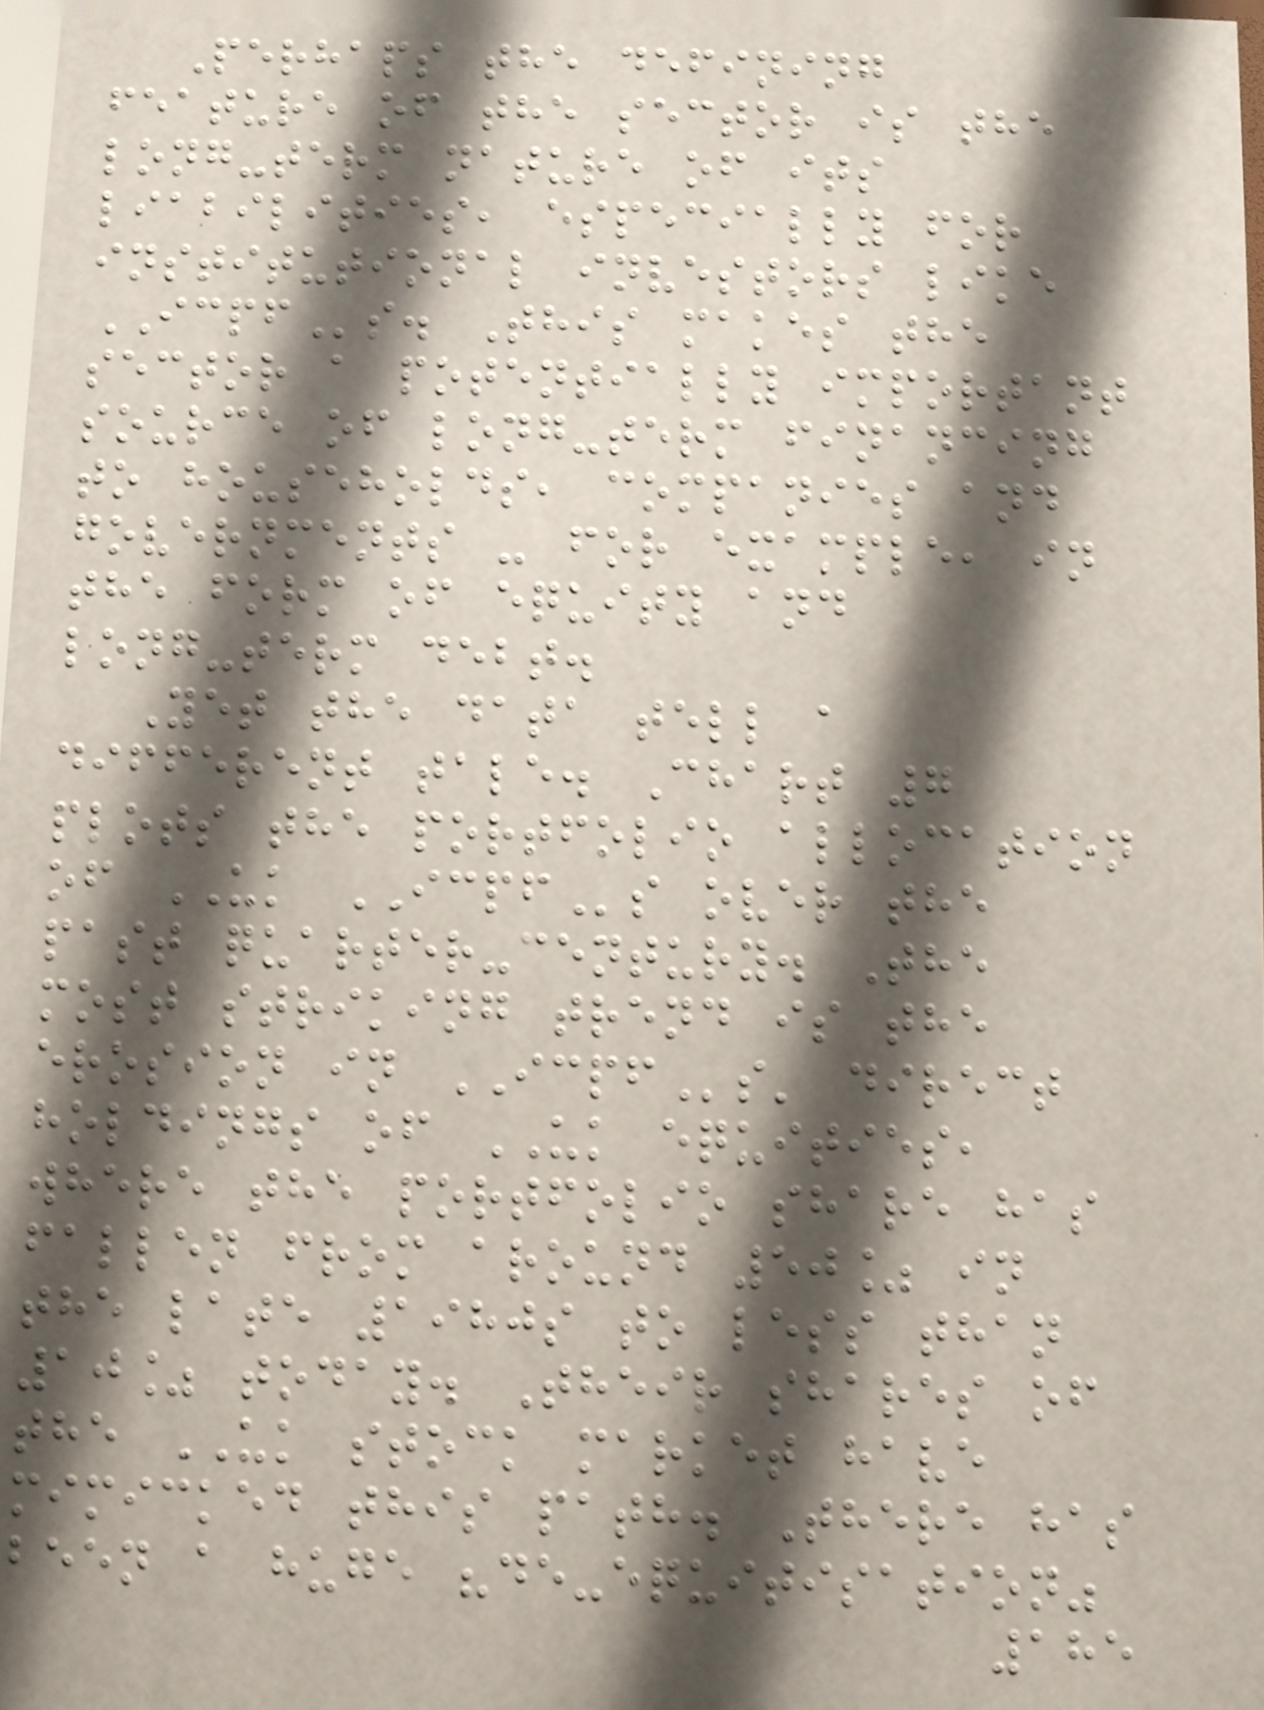Perhaps the defining
feature of the sector is the
long-term nature of its
liabilities, especially for
institutional investors like
ICPFs. This makes the
sector a potentially important
source of long-term financing
to households, companies and
governments - for example, in
the form of equity and
long-term debt.
Yet the data tell a
different tale. Chart 7
plots the portfolio allocation
of UK ICPFs over the
past quarter-century. The
most striking trend is the
erosion in ICPFs' direct
holdings of UK equities,
where the portfolio share has
fallen from around 50% in
the late 1980s to less than
10% today. Their shares of
the UK stock market have
mimicked this path. There has
been a huge "de-equitisation"
185
